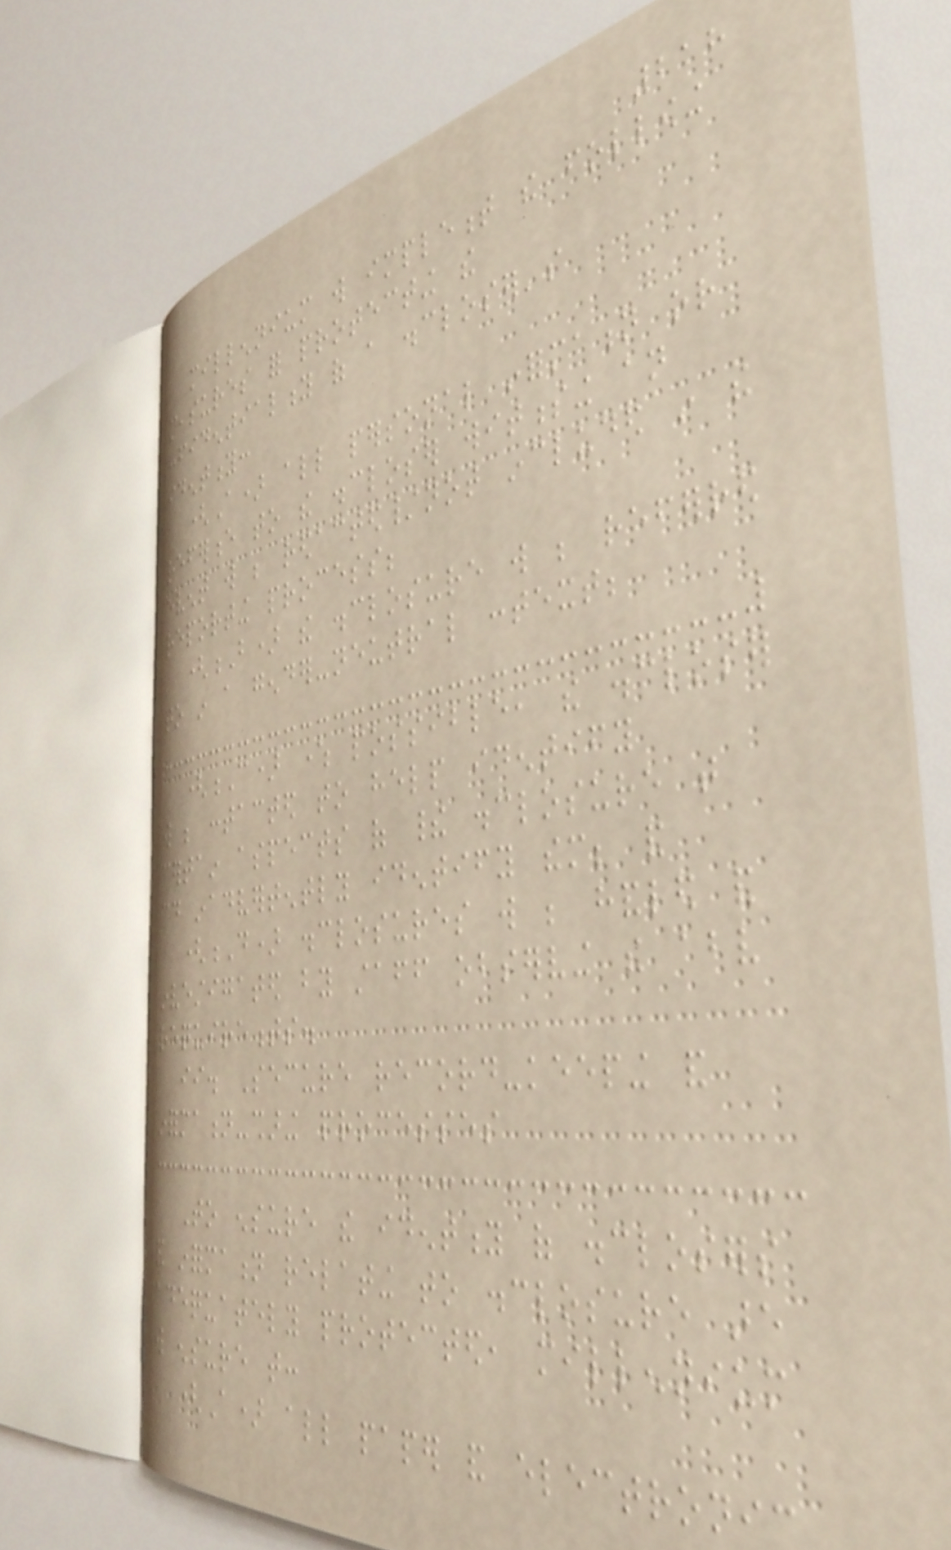218
millennium will implement the following
measures for protecting the
confidentiality of a discloser's
identity:
(A) all personal information or
reference to the discloser witnessing an
event will be redacted/not included in the
reporting process;
(B) the disclosure will be referred
to in a gender-neutral context;
(C) where possible, the discloser
will be contacted to help identify
certain aspects of their disclosure that
could inadvertently identify them; and
(D) disclosures will be handled and
investigated by staff observing the above
requirements.
ii. Secure record-keeping and
information-sharing processes
To ensure the identity of disclosers
and information relating to disclosure are
adequately protected, millennium
will ensure that:
(A) all paper and electronic
